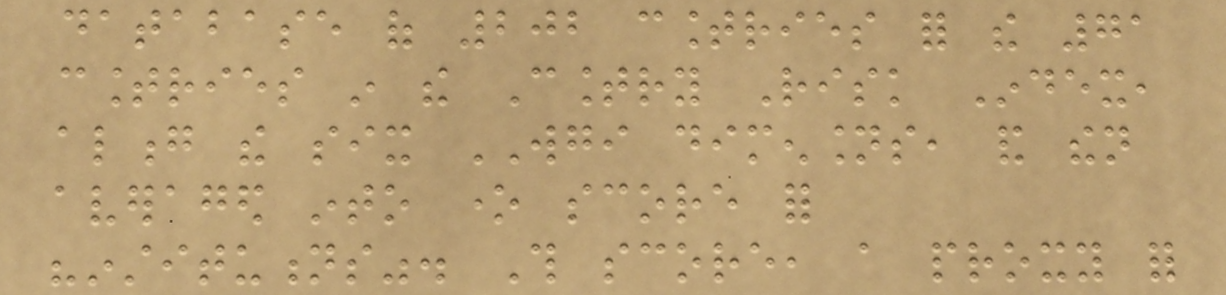database of 202 countries for the 71
countries in the Country Risk Index,
along the six WGI dimensions, and then
averaged into one score for
"institutions". This score, a proxy for
